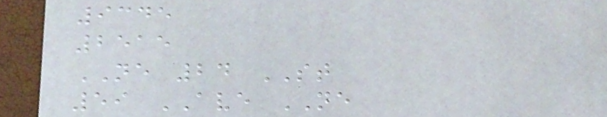9345
2515
NE 24 ST
59 AVE NE
